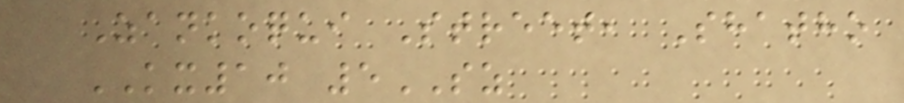Zankoqui Street, Shatho
KX10 5SZ
